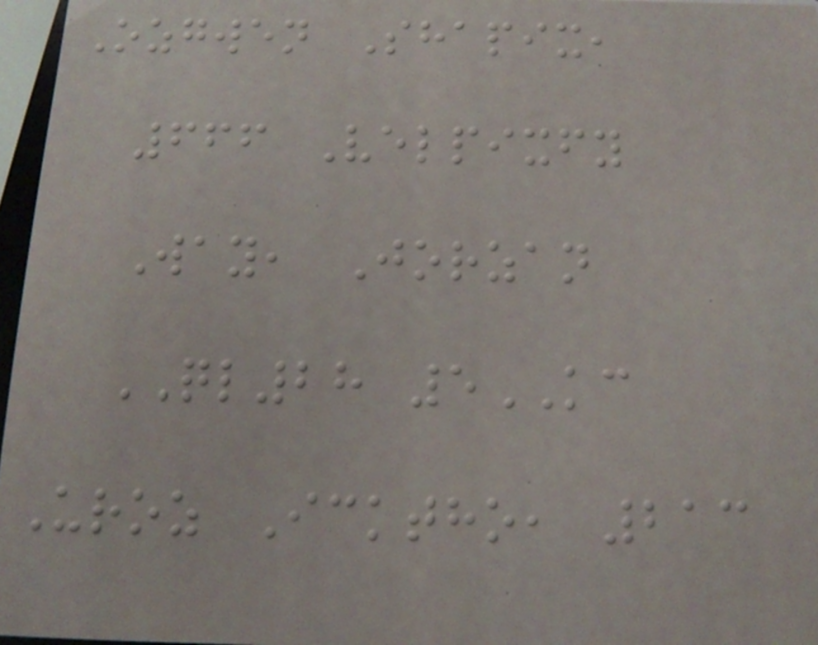Ozgwen Shapix,
666 Velpixfy
Way, Jorzan
QL28 5KC
Uroz Icktho, 213
